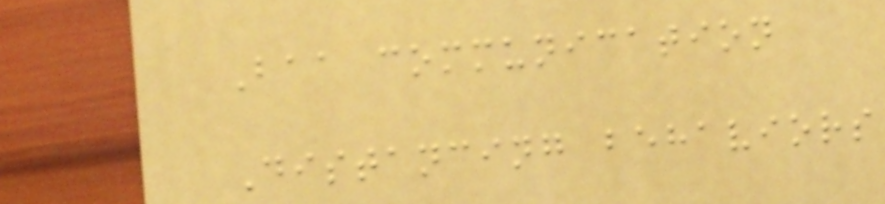Baa communication
Distancing behaviors
